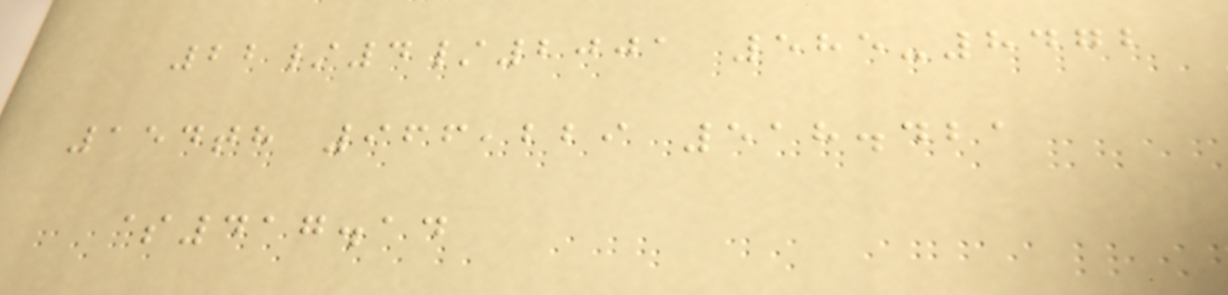22/4/2001 585-8472
154th 966,229 518.421
$417.14
